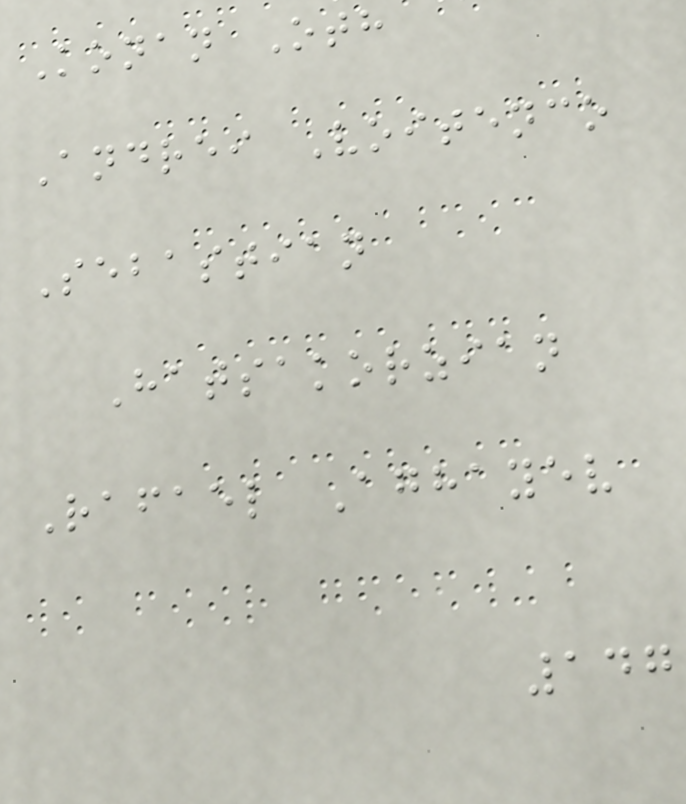Konan Oth
Andrei Voitenco
Sebastian
Hatsakorzian
Rafael Aghayev
147
